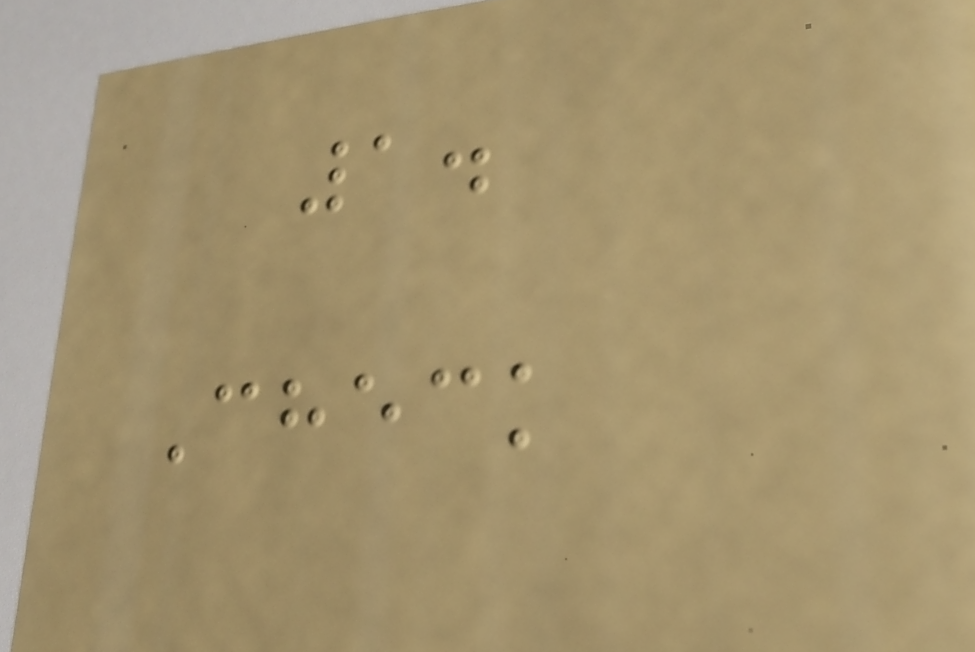1.
Check
